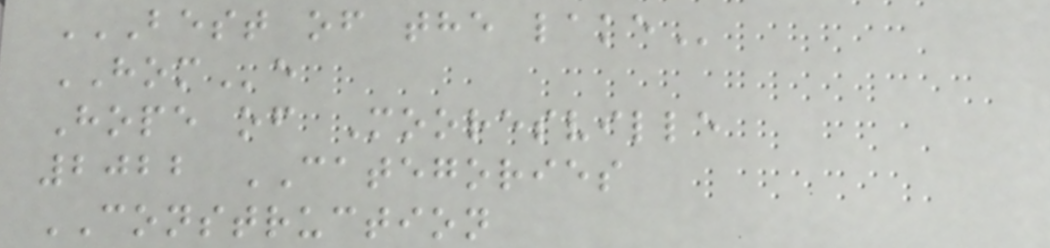BEST OF THE LAKE
HOMe
Hope of Mooresville
2022 CATEGORIES
CONSTRUCTION
